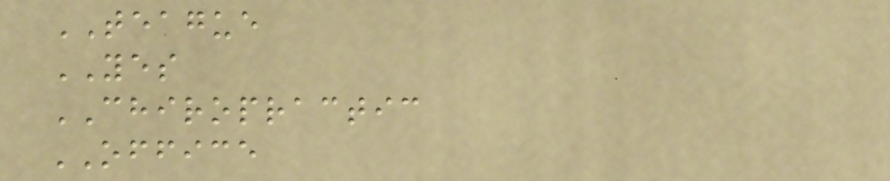TEAGUE
YES
CHIROPRACTIC
OFFICE
